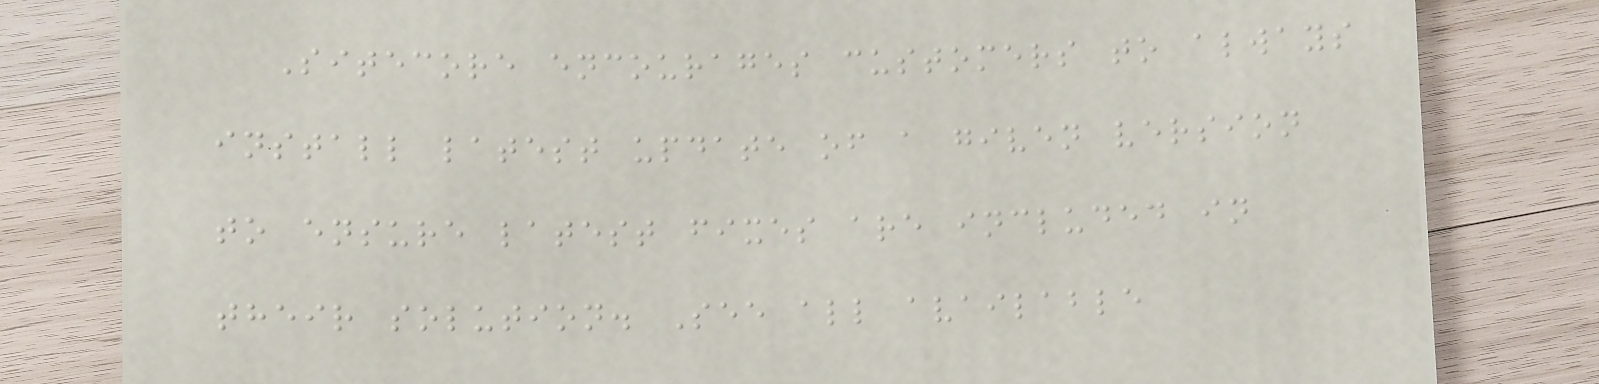Sitecore encourages customers to always
install latest update of a given version
to ensure latest fixes are included in
their solution. See all available
